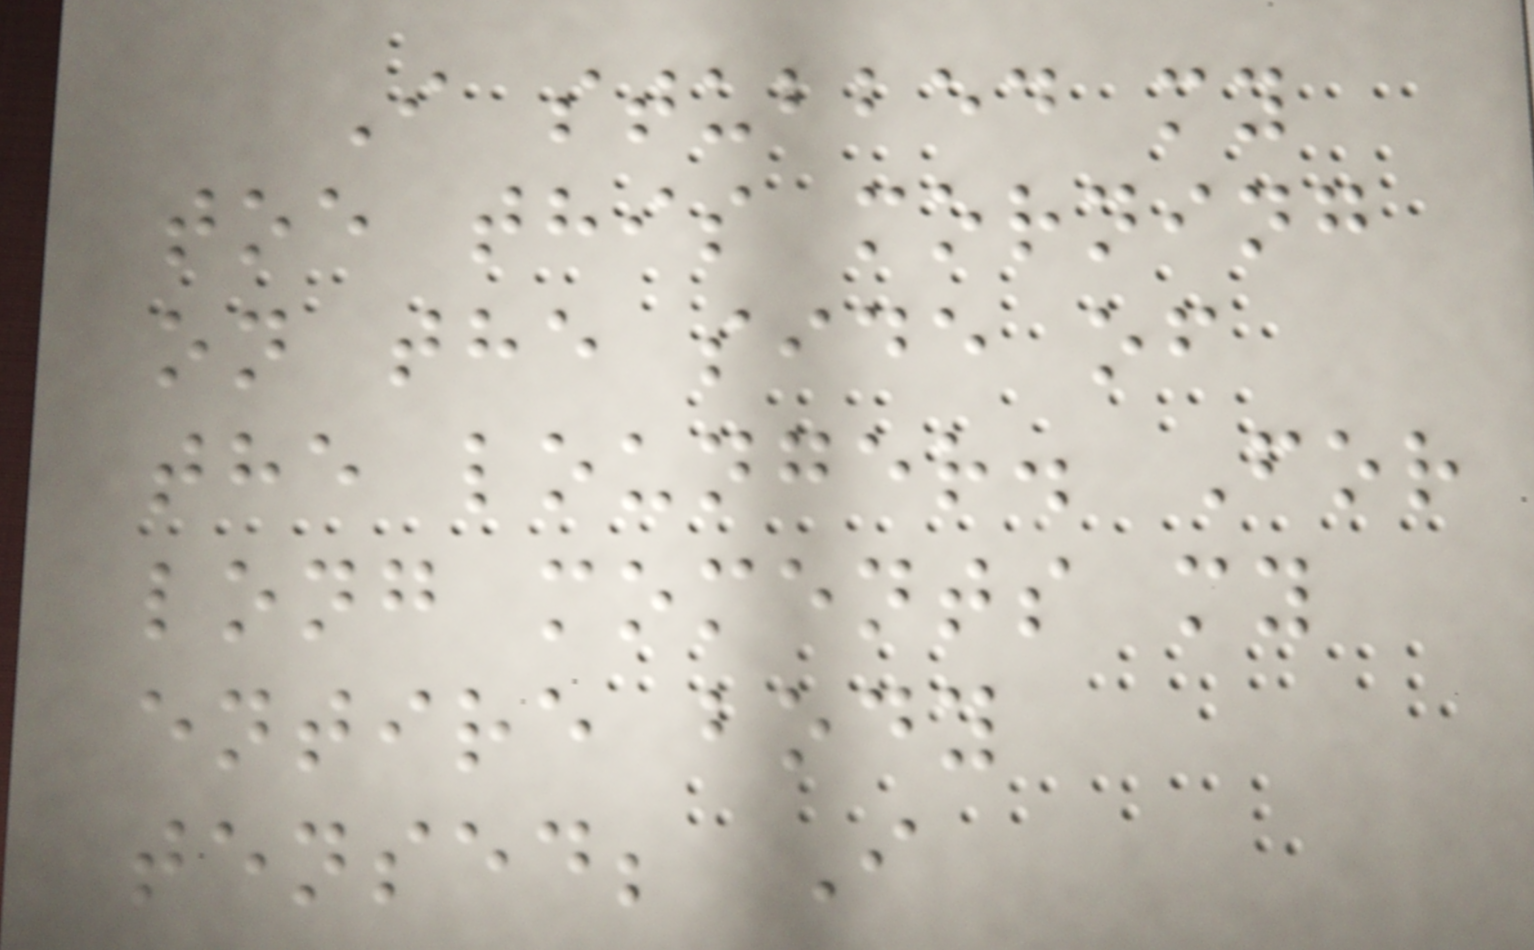I stubbed my
toe this morning
on the side of
the lounger. For
long moments my
entire body
tensed; I
